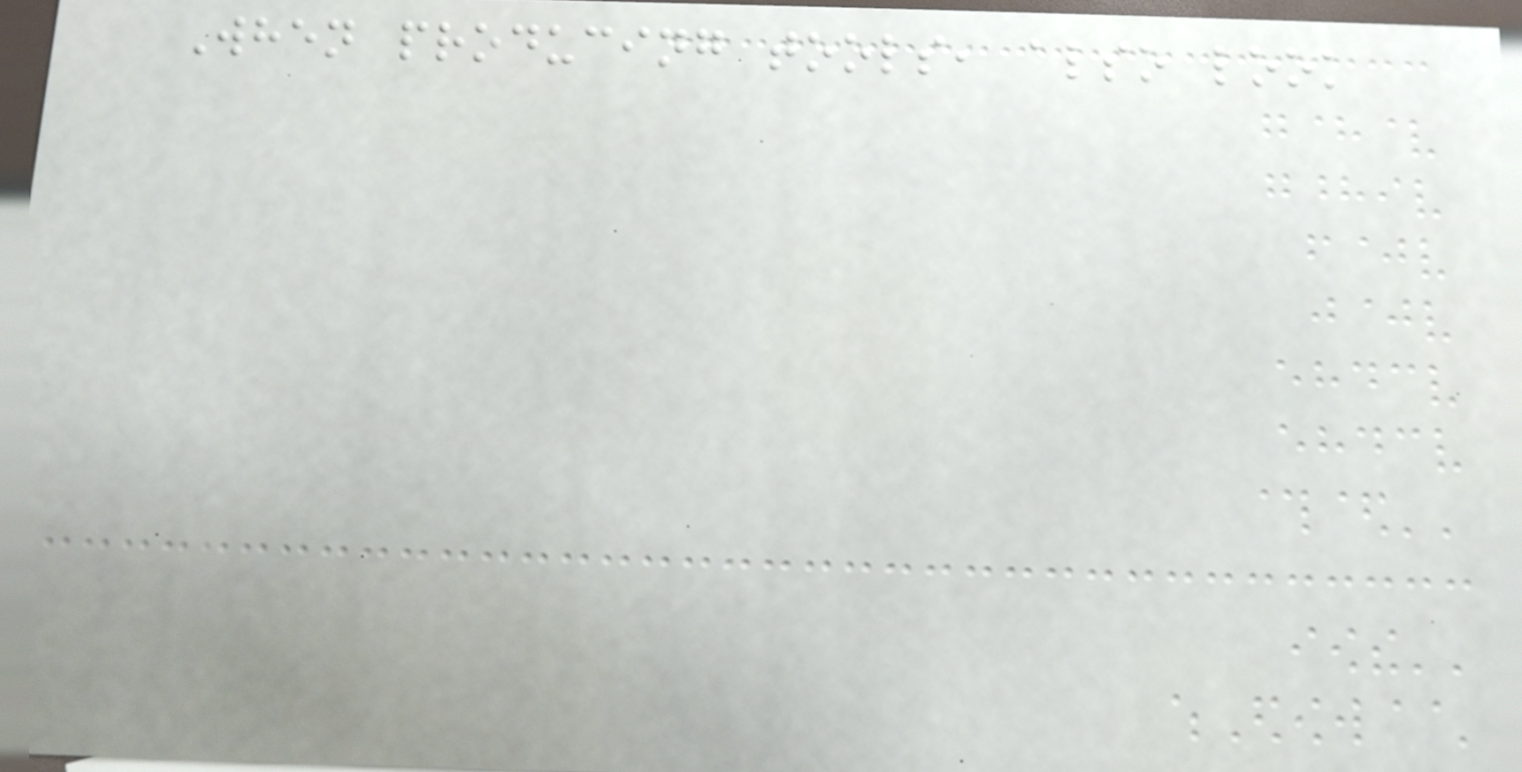When producing tools, also look
